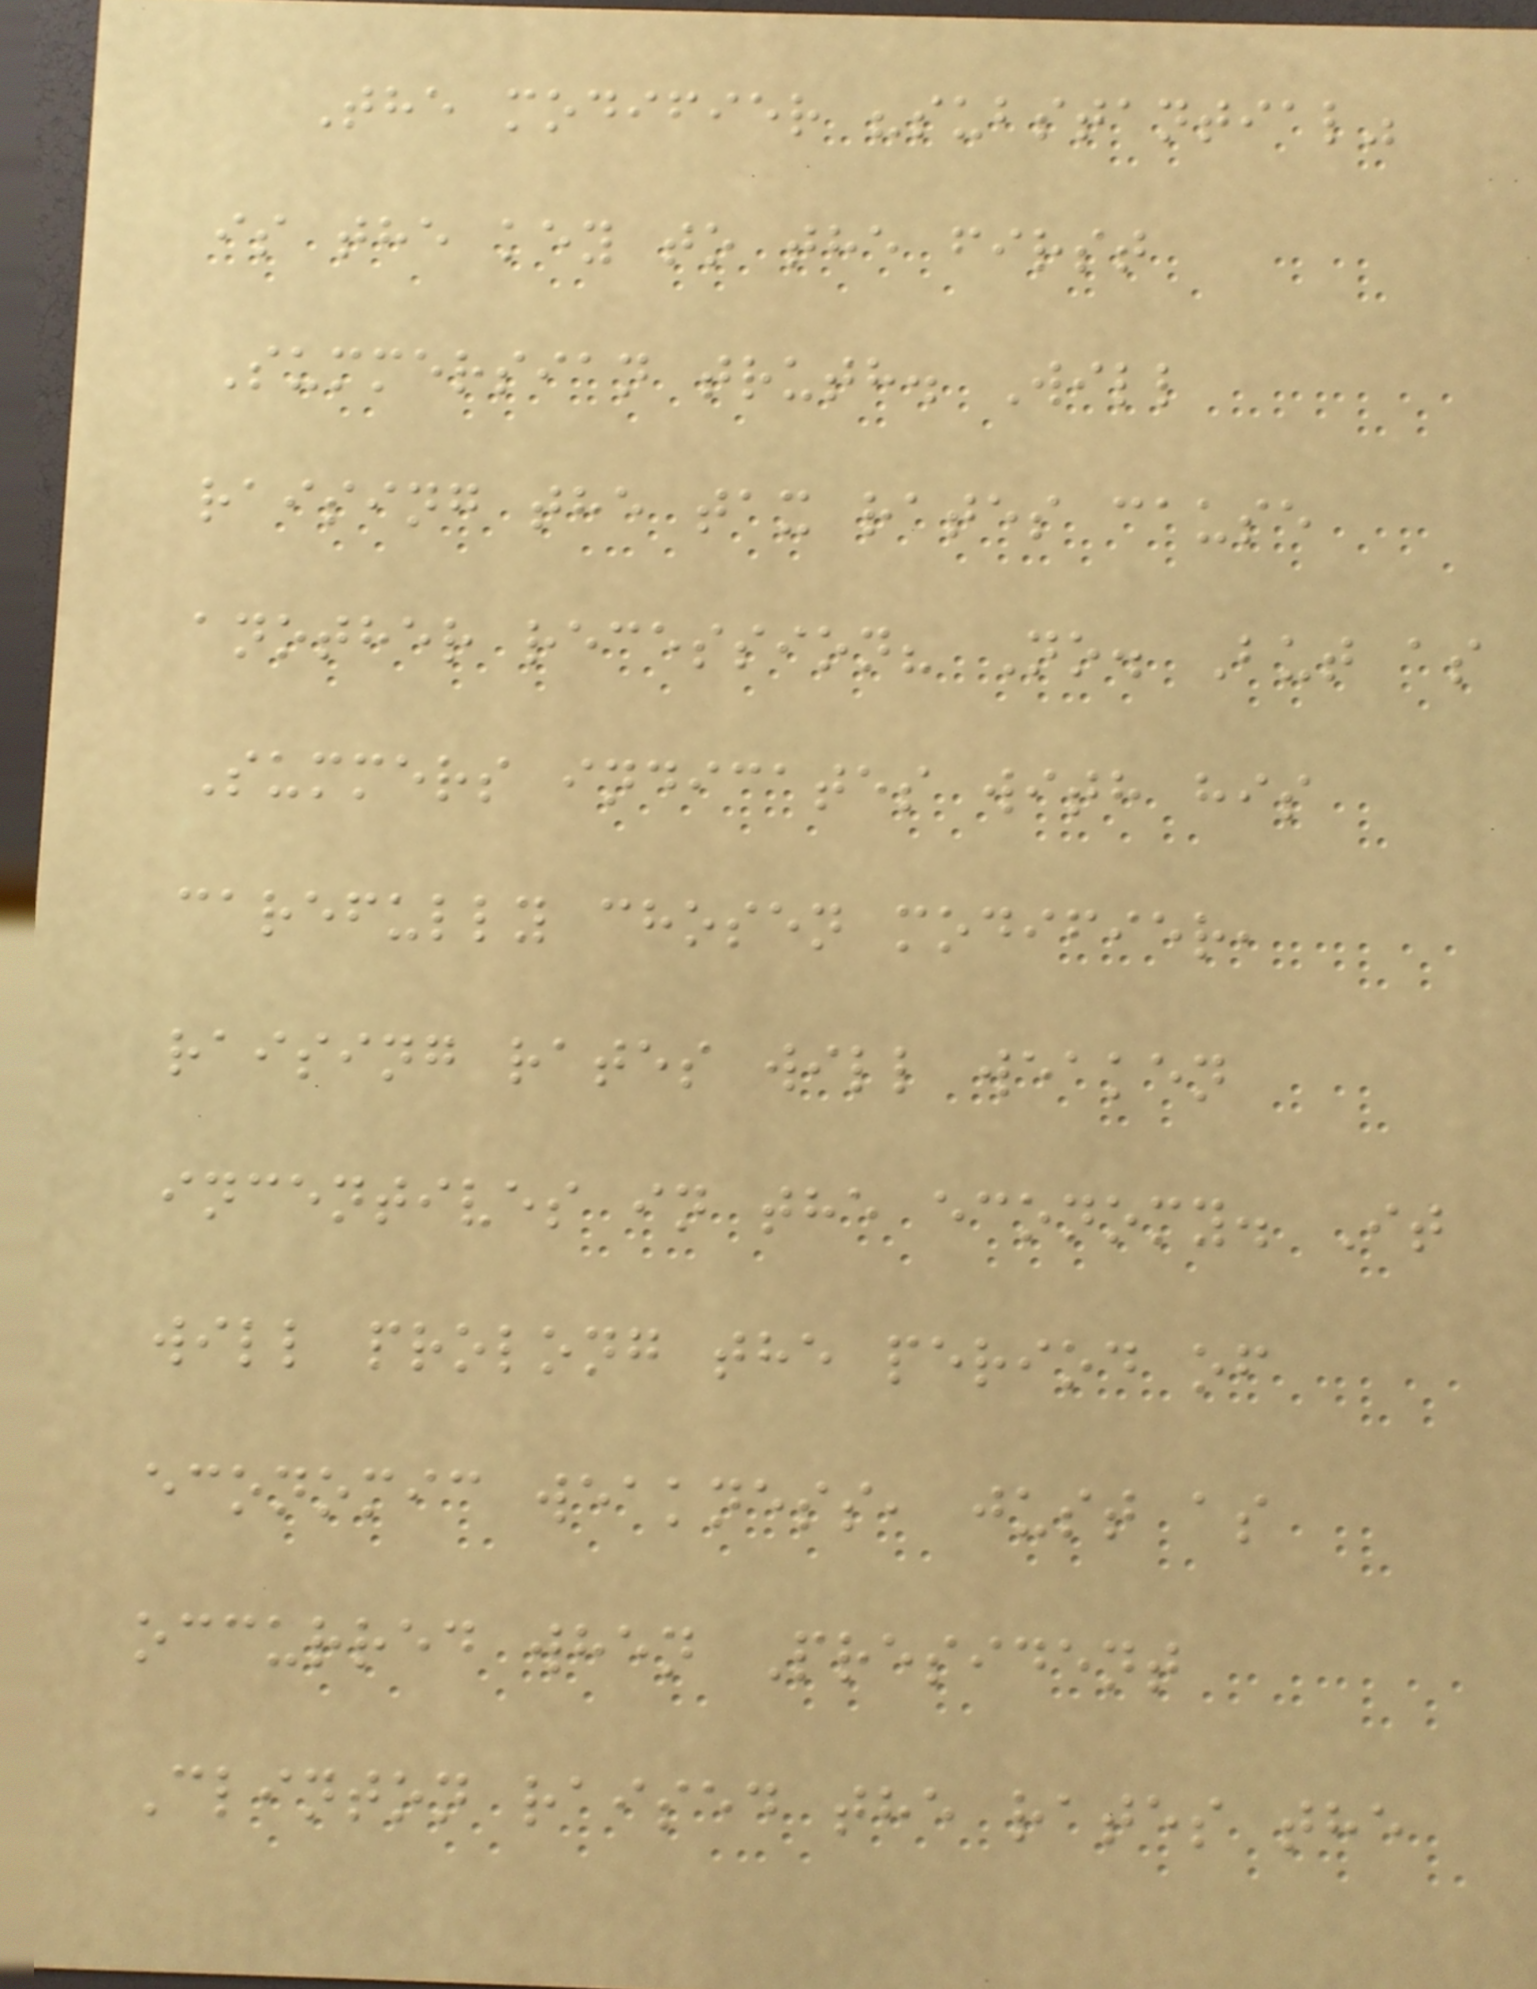The modifier "substantial"
is the key to the first
Summersian truth. Will
raising the tax rates cause
another recession? No. But as
Summers indicates with his
carefully chosen modifier,
raising rates will weaken
incentives in the economy. It
will prolong the period of
economic weakness, just as
occurred when President
Clinton raised the rates the
